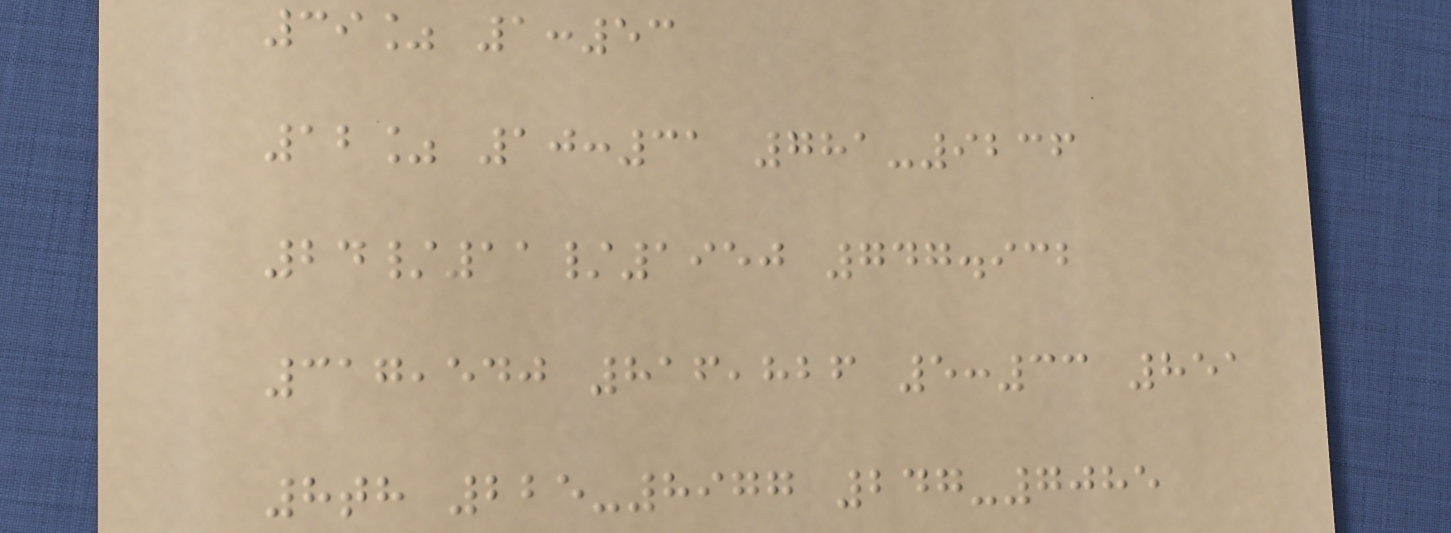39% 1:53
12% 10:31 781-9236
24/11/1950 747.932
317,540 816,826 5:33 851
8th 225-8977 247-7085
